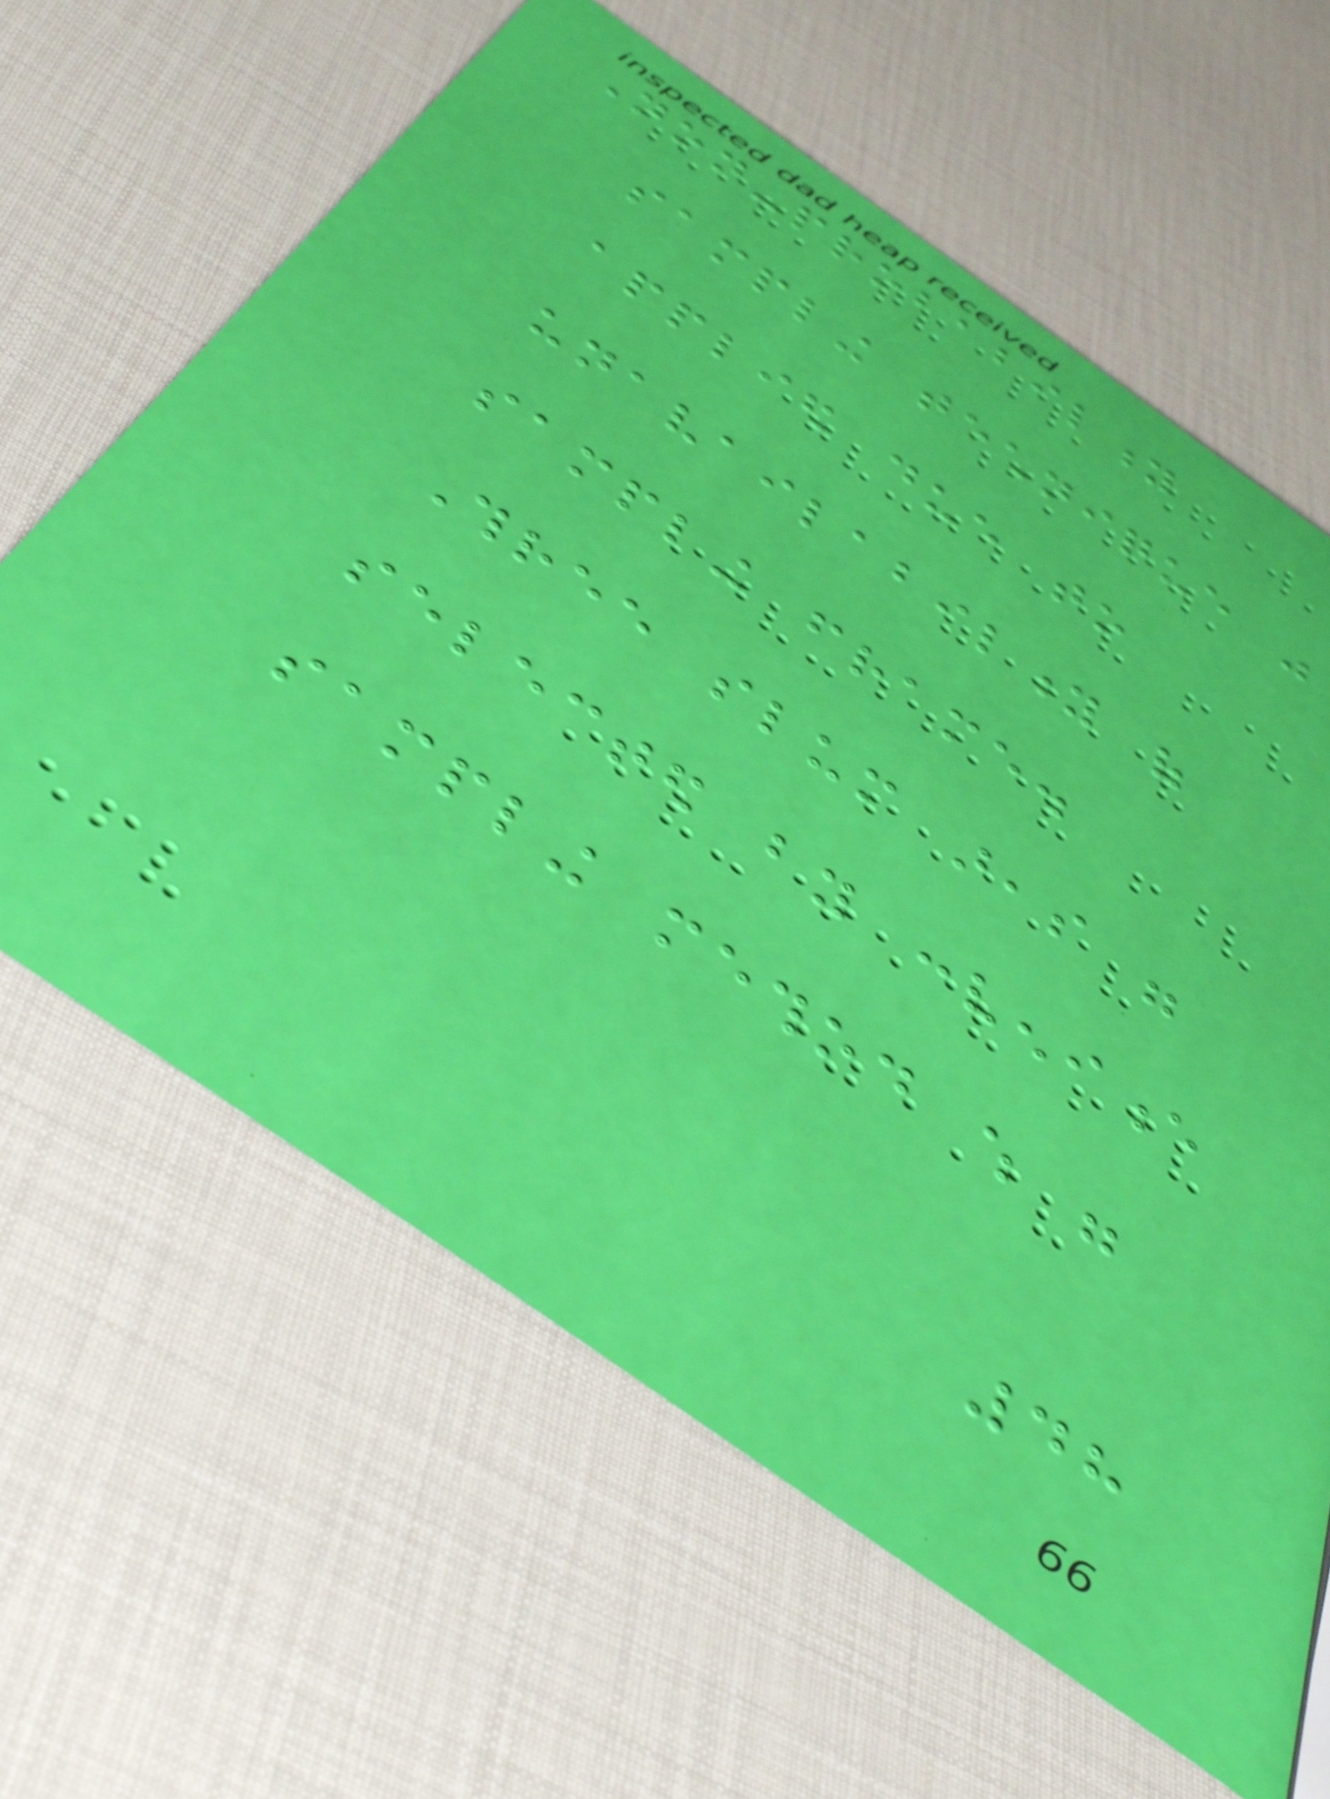Non-probability
sampling technique was
applied due to
unavailability of
sampling frame.
Three slum areas were
selected by convenience
sampling method which were
48
